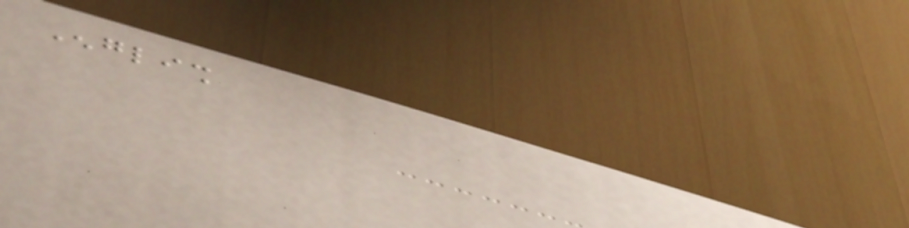English
